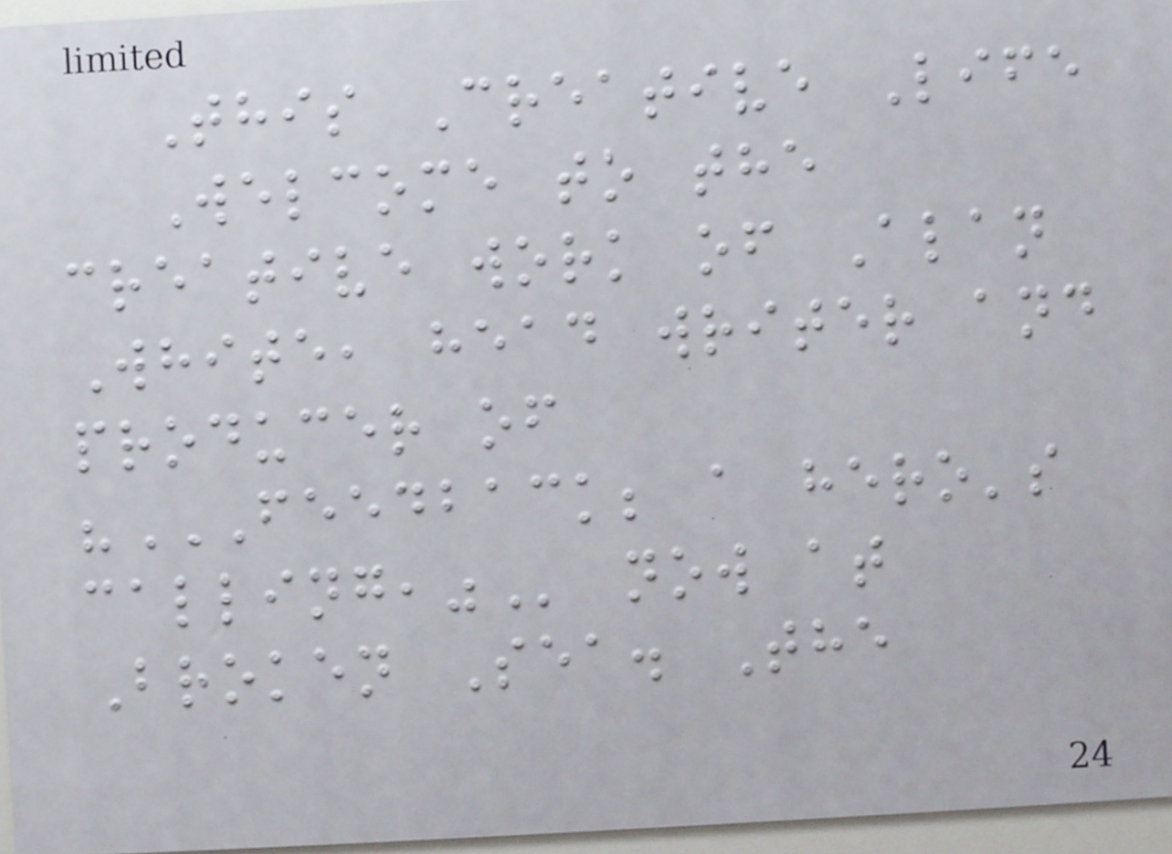This Creative Life
Welcome to the
creative work of Alan
White, head writer and
producer of
"FEEDBACK; A HERO'S
CALLING," now at
Broken Sea. The
